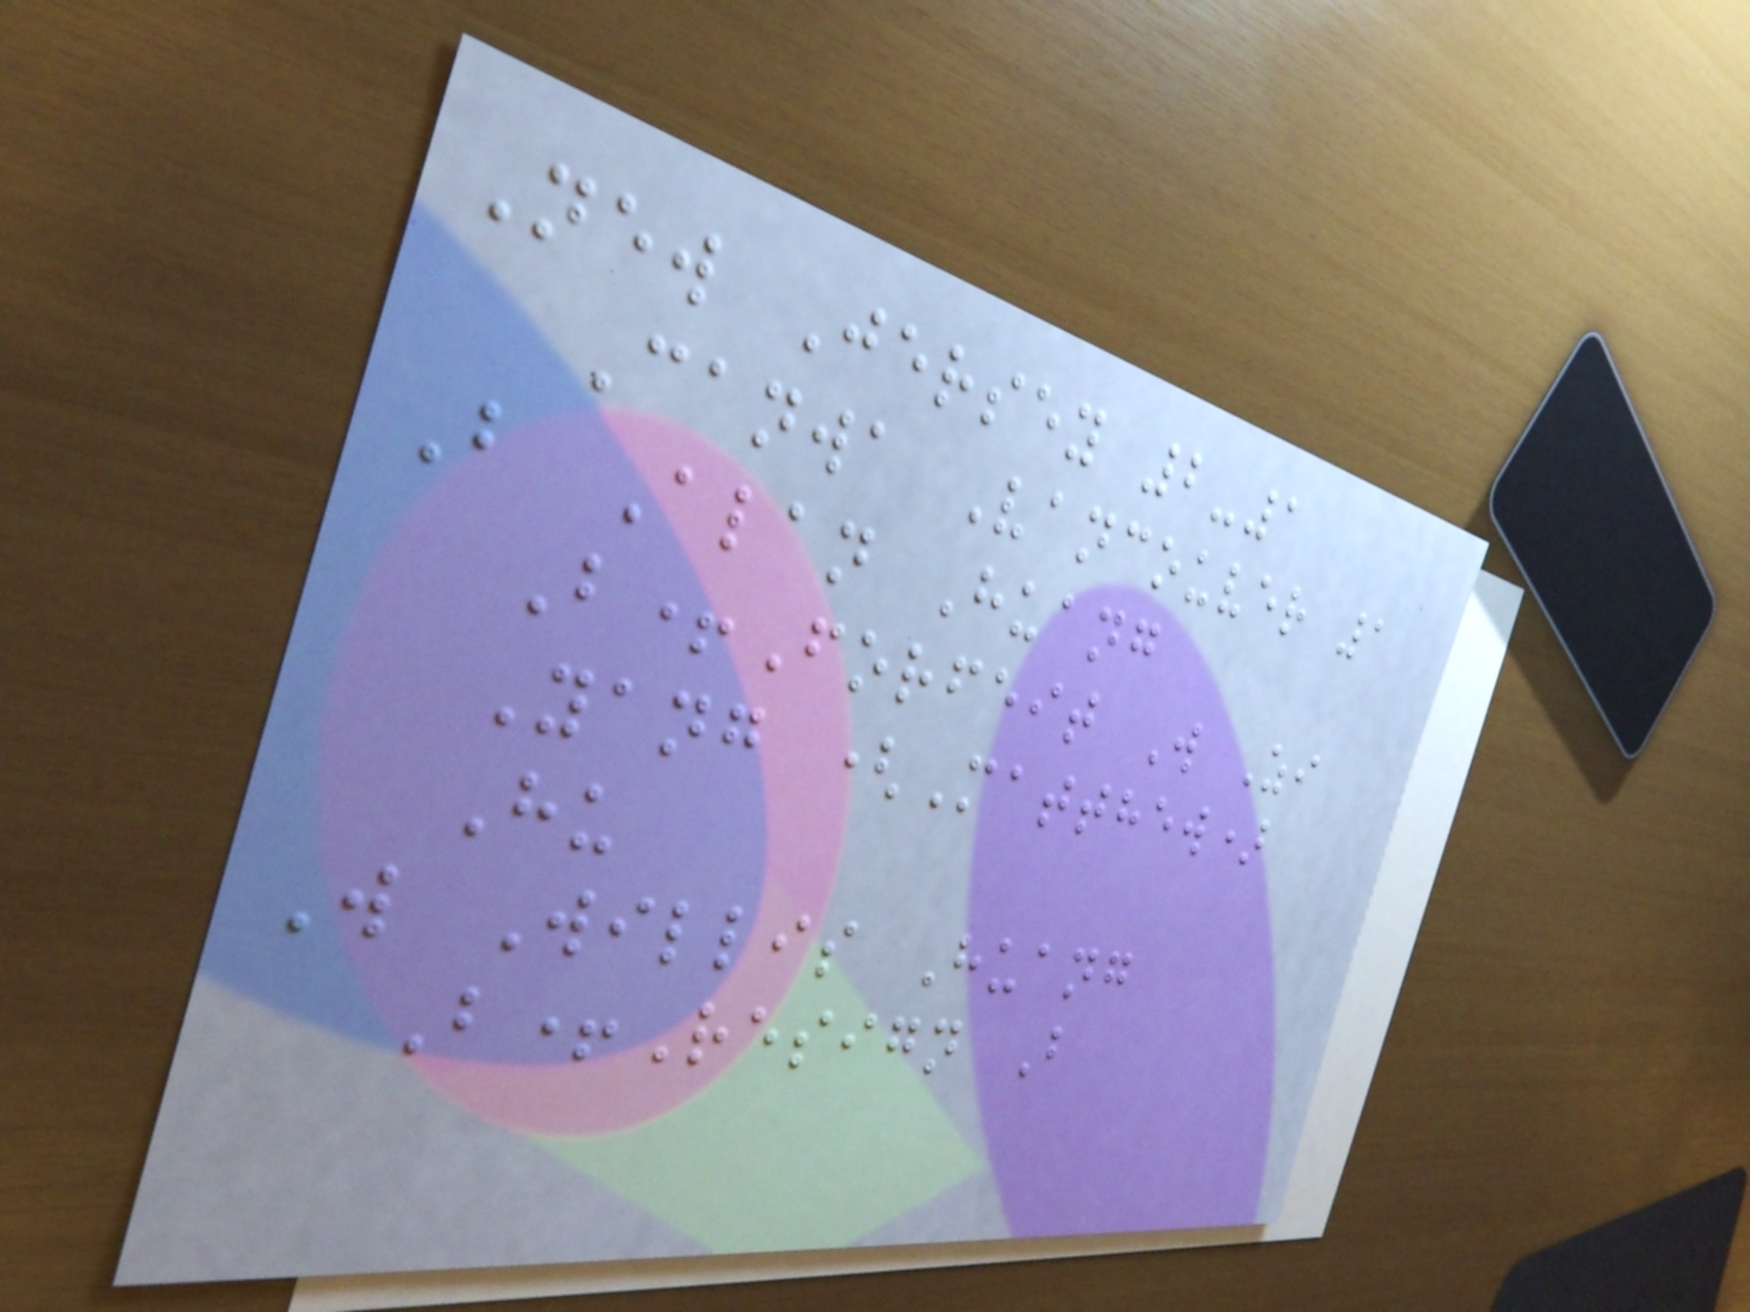New Jersey 2-1
Canwa Vancouver 1
B Alan Huang
B+Forfeit W Zi
Yang (Matthew)
Hu
W Willis Huang
B+Resign B
